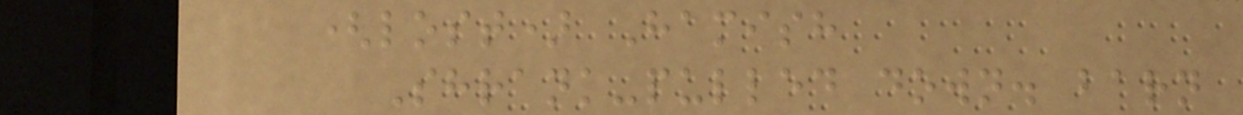(lost) Hamish
Shrank-pulled down. barn
